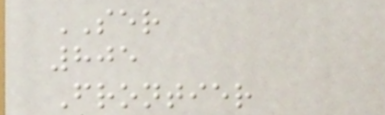SER
805
Frontier
